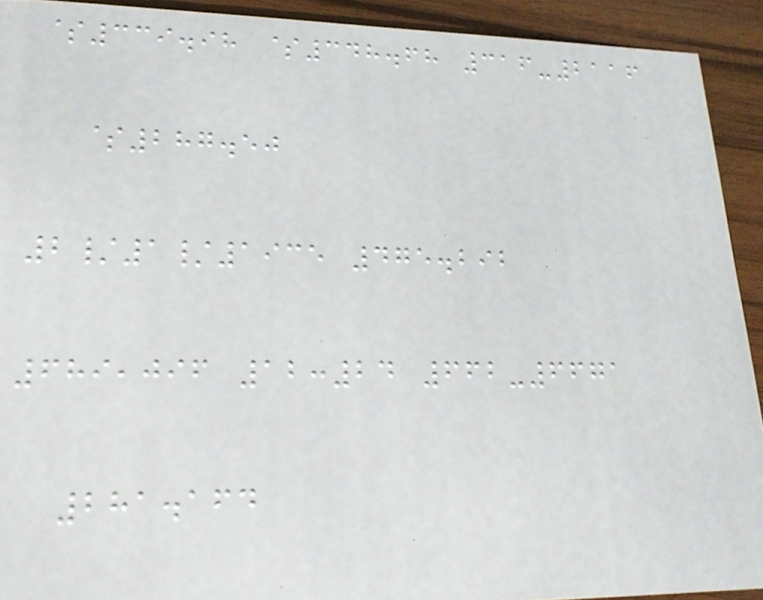$339.98 $348.68 316-2116
$287.50
2/1/1935 475.292
689,096 12:24 662-6671
281.164
